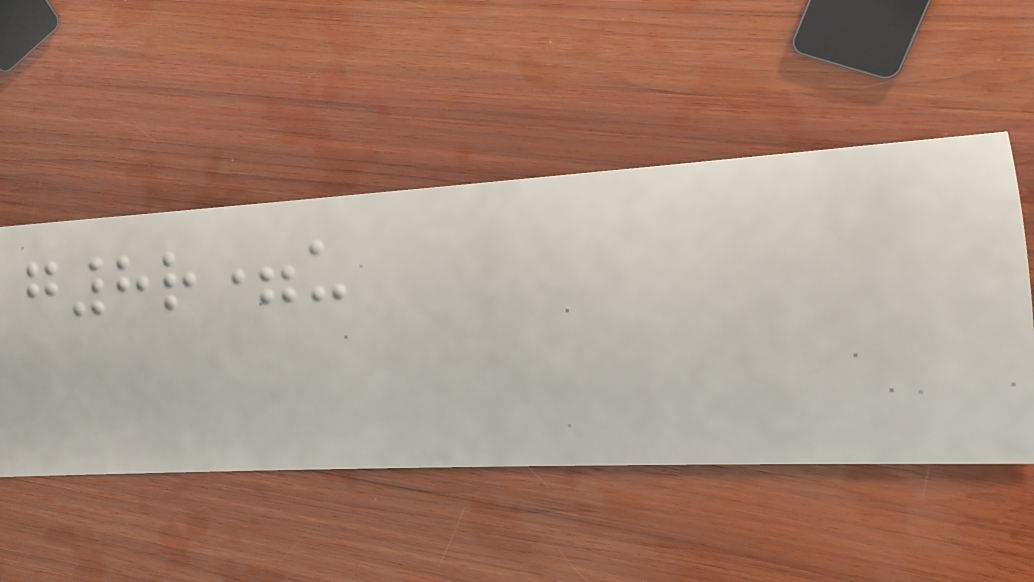g8r=u
